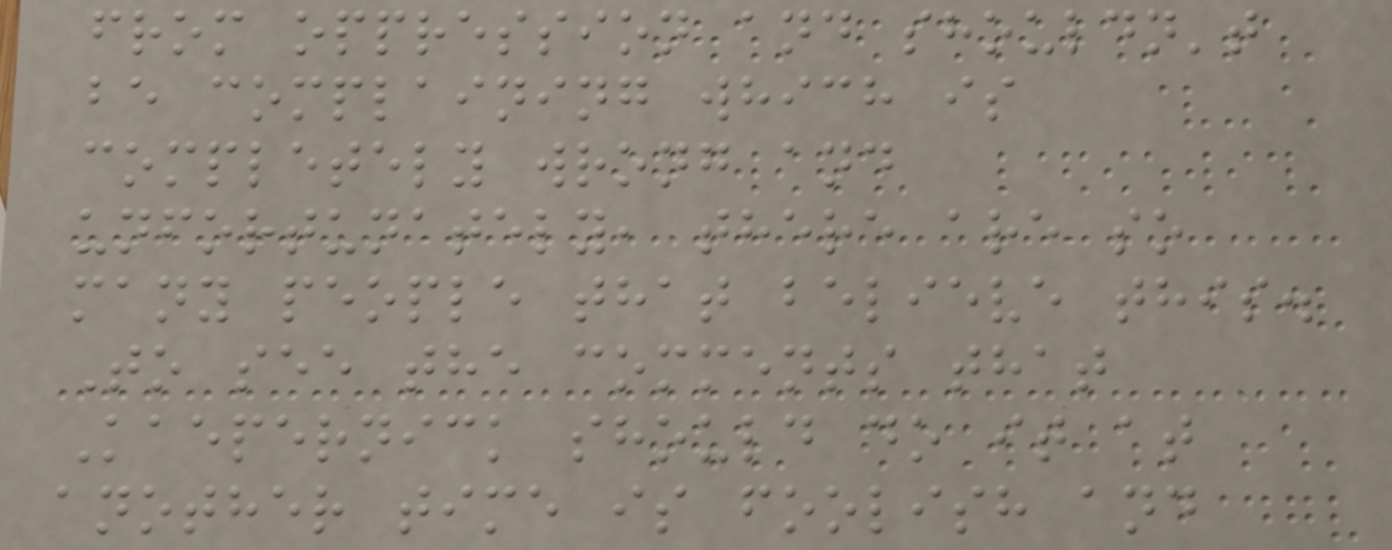from oppression and shouldn't
be complaining which is
completely wrong and
unfortunately, there are so
many people that believe this.
To see the comments that
Kaepernick should do it at
another time is foolish and
